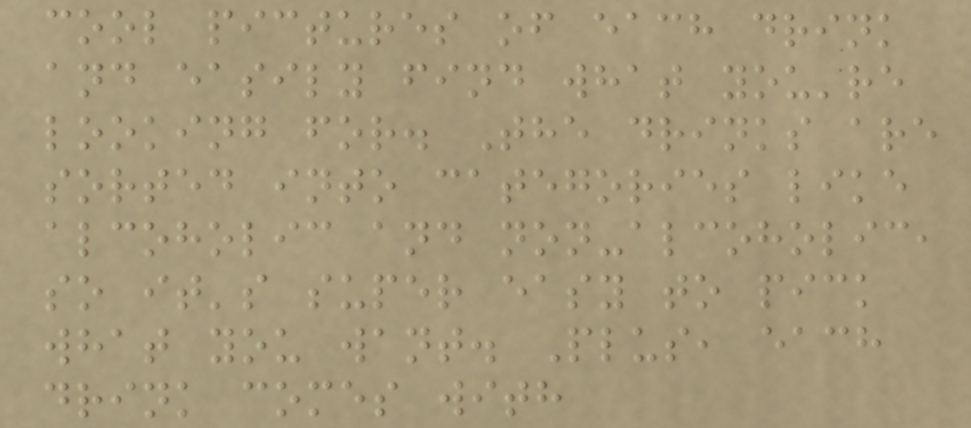cool pictures of each drink
and easily find what you're
looking for. The drinks are
sorted into categories like
alcoholic and non-alcoholic,
so it's super easy to pick
what you want. Plus, each
drink comes with
